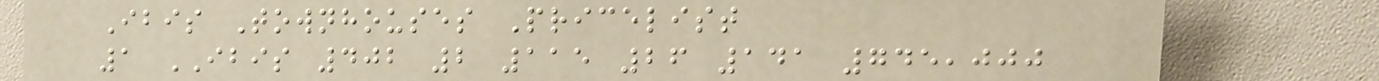Ibis Townhouses Pricelist
1 IBIS 402 2 115 26 141 745,000
